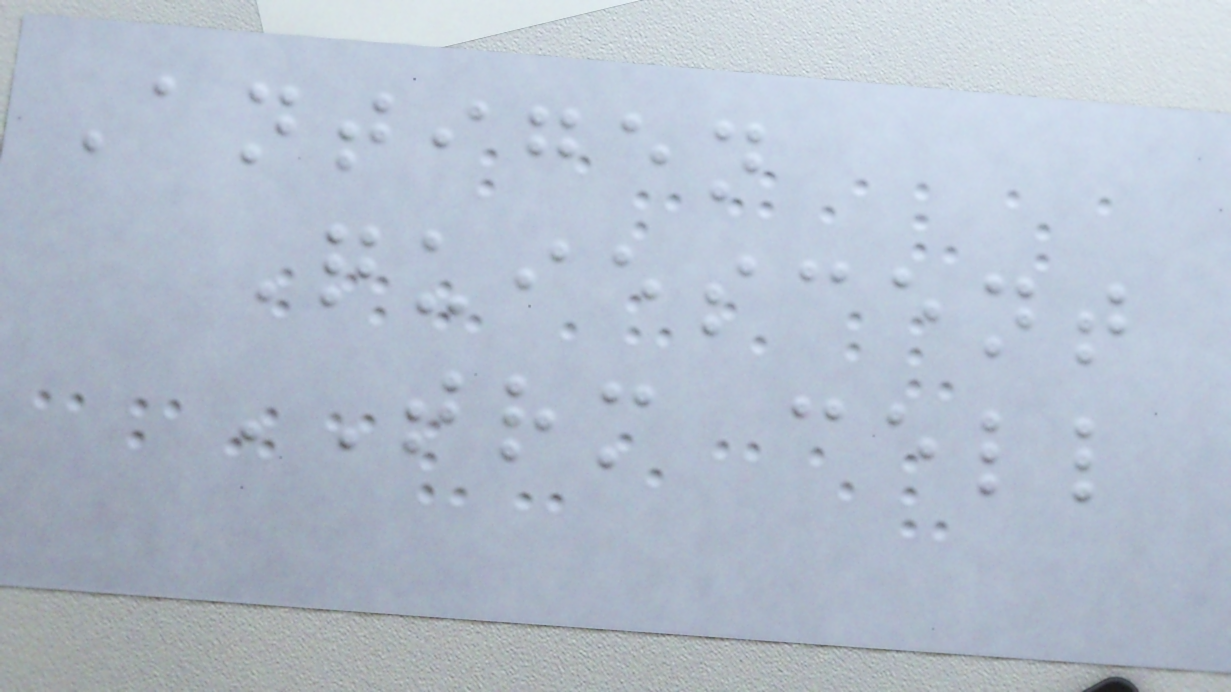Antigen
Quiescent
TRM cell
